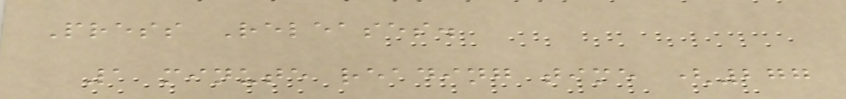Press Releases.
1 minute reading time (277
